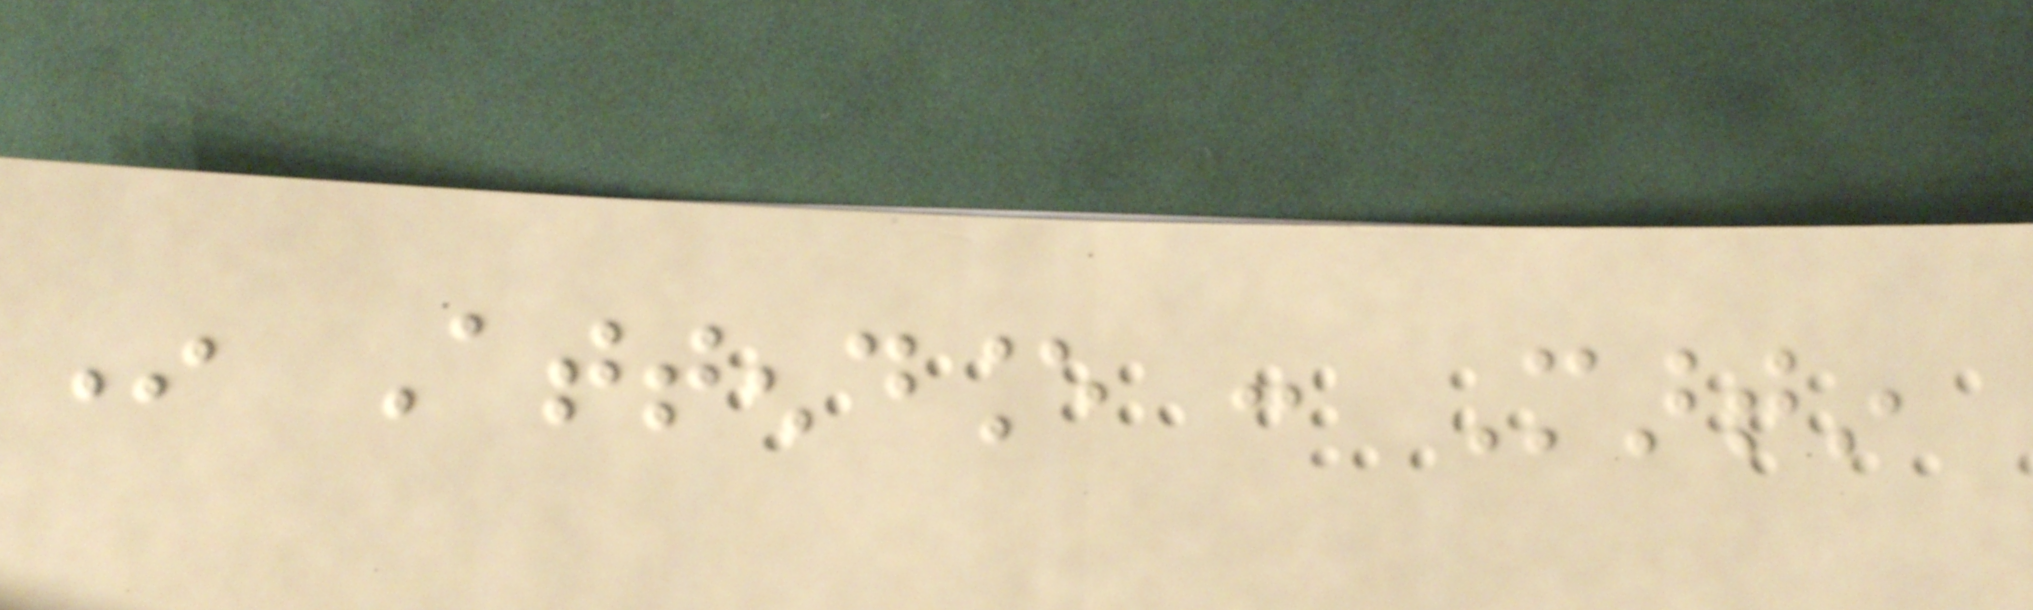In Attendance : Martin
